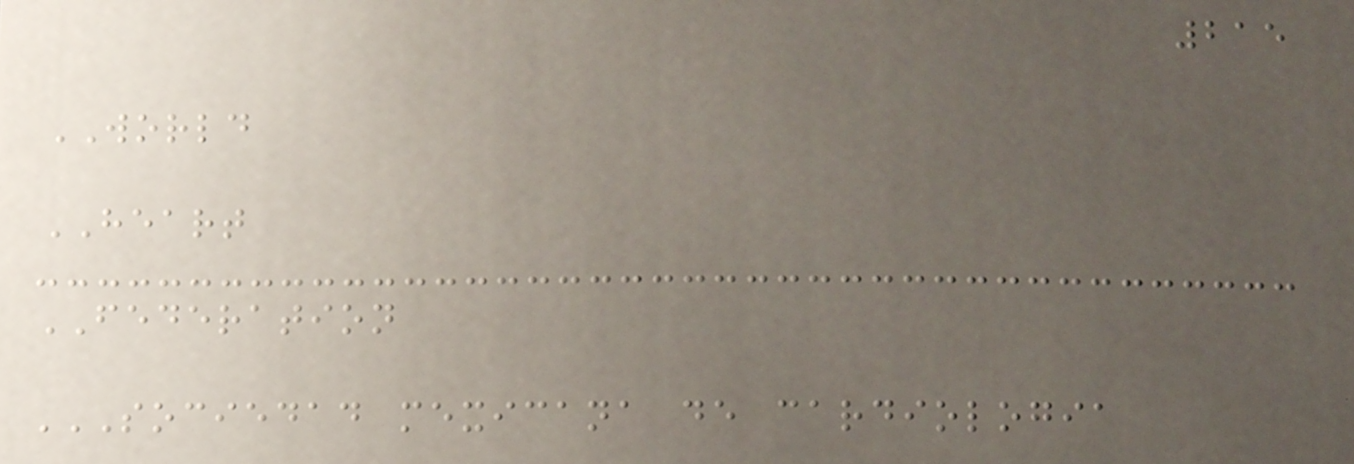215
WORLD
HEART
FEDERATION
SOCIEDAD MEXICANA DE CARDIOLOGIA
